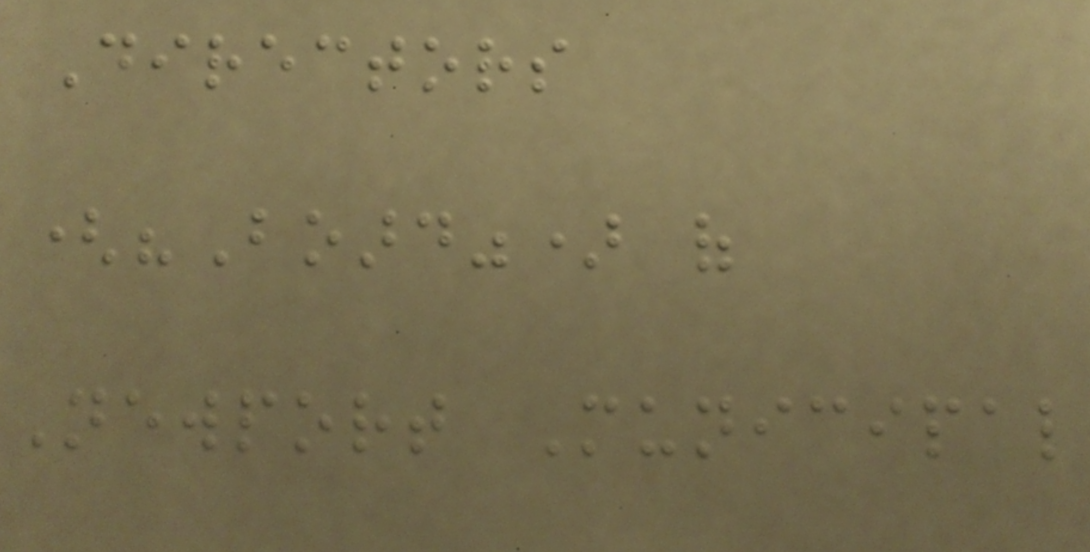Directors
("Board") of
Newport Municipal
